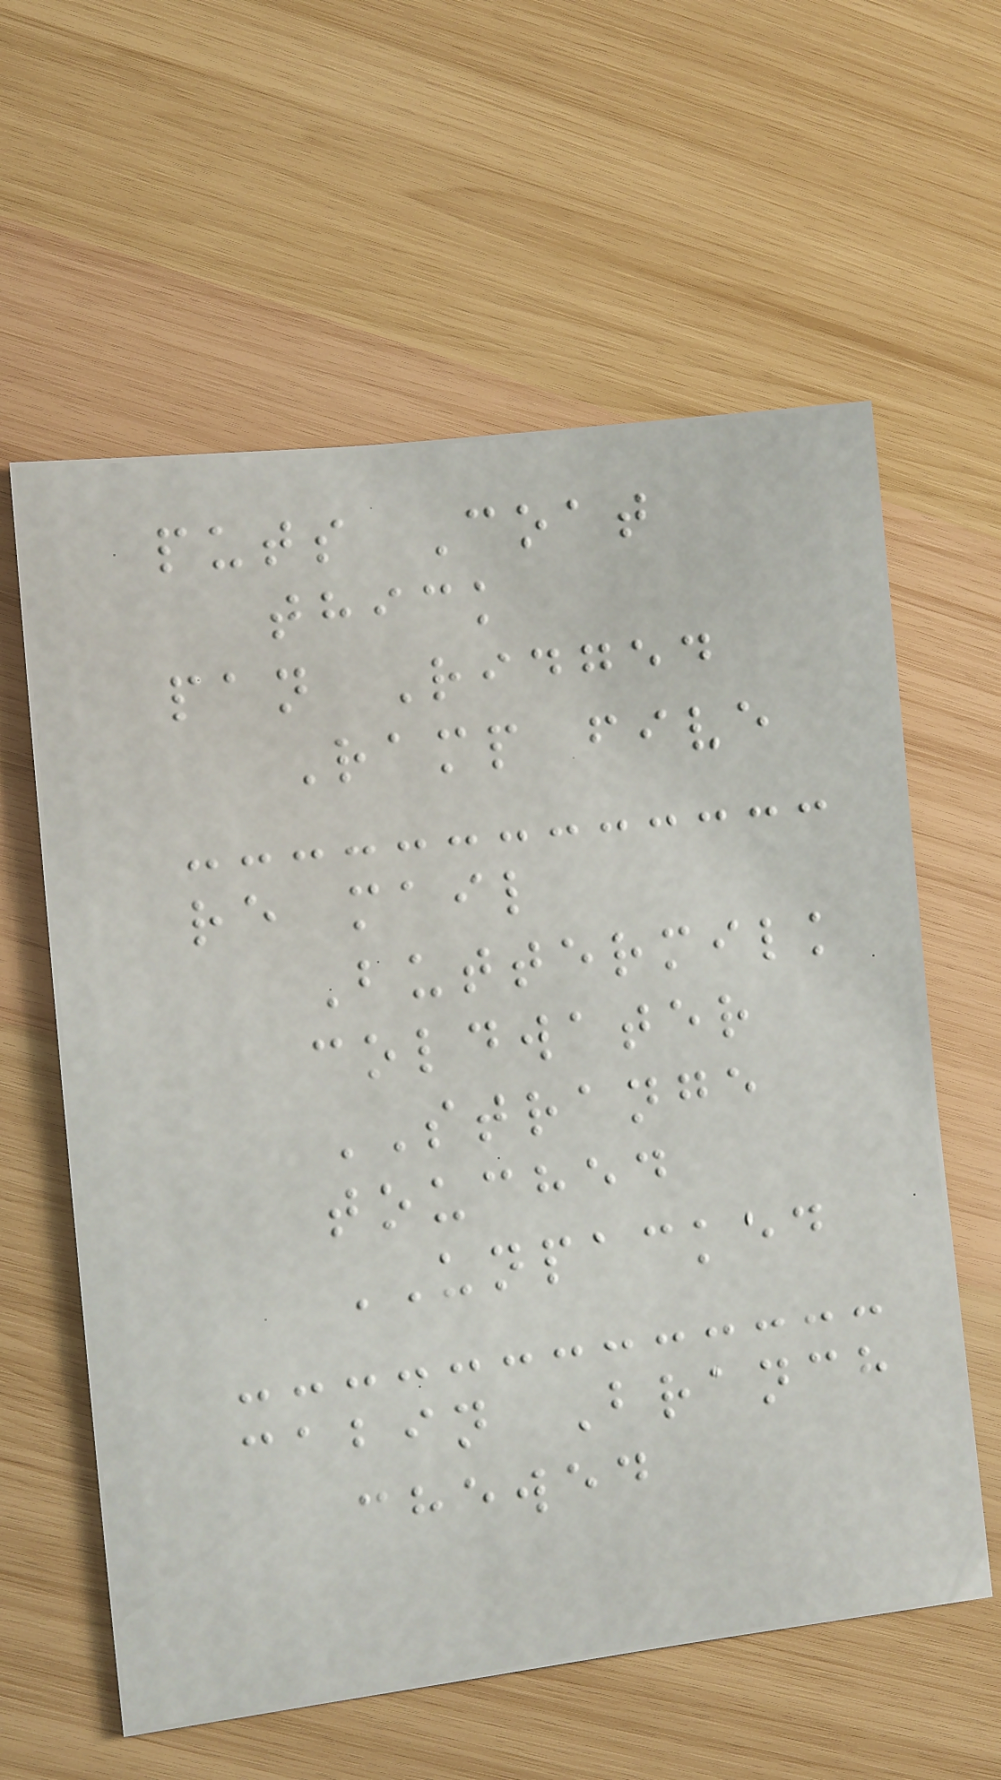puts Coat
thick
pan Ridged
Ramp five
re mail
Buttermilk
coldwater
STRANGE
touched
UNPACKED
cabin Branch
chewed
